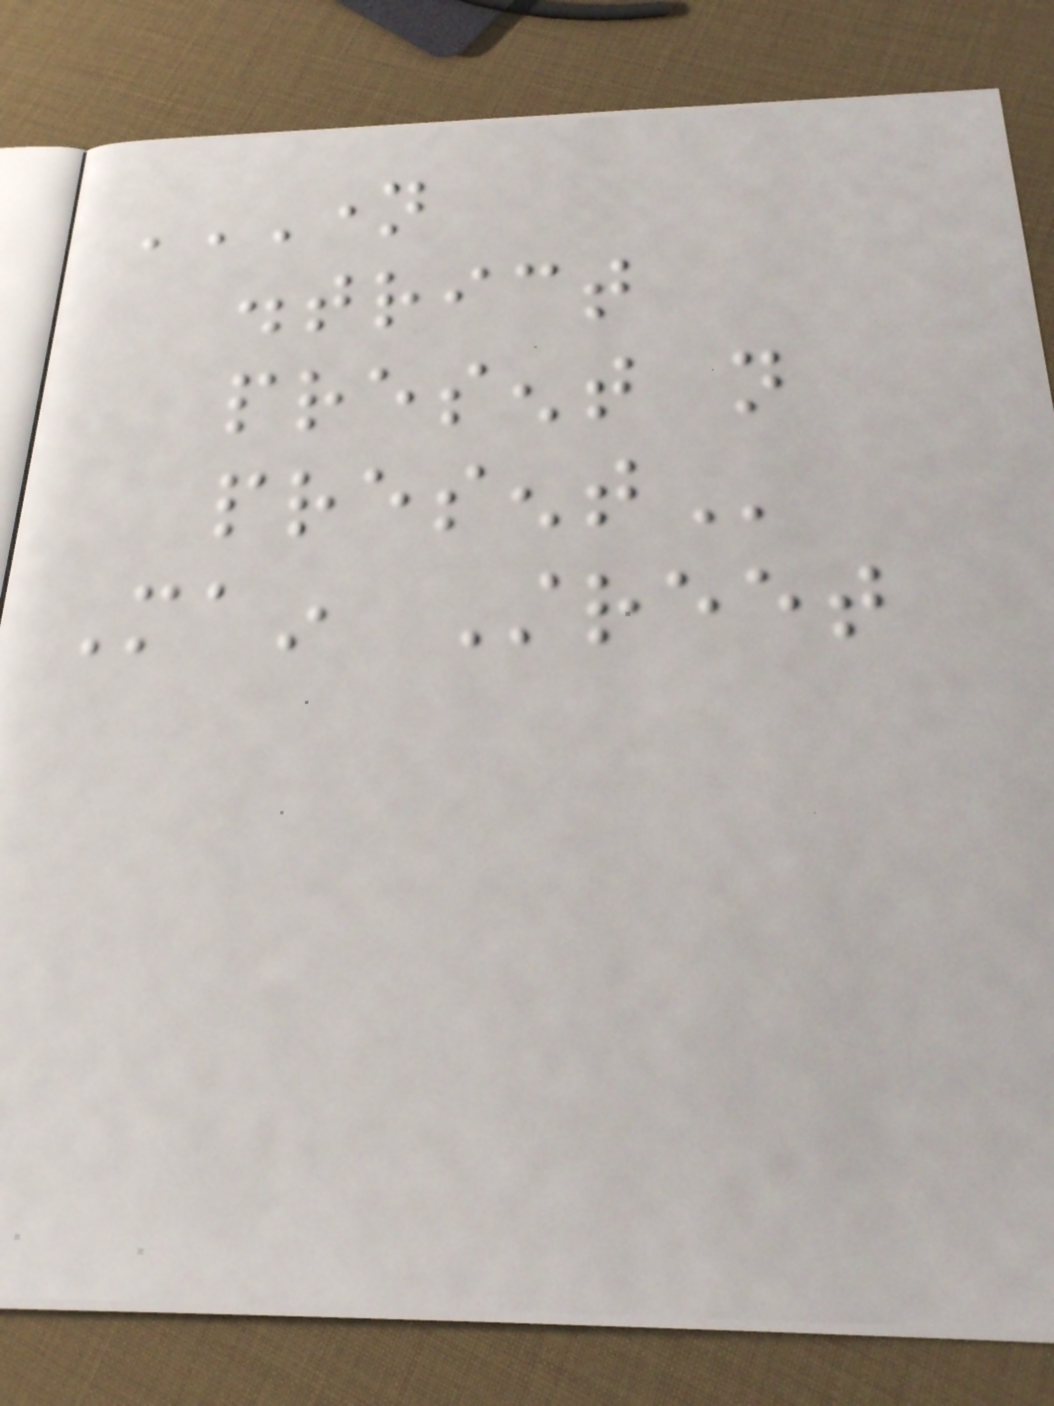NAME
DISTRICT
PRESENT NOT
PRESENT
Main Street
